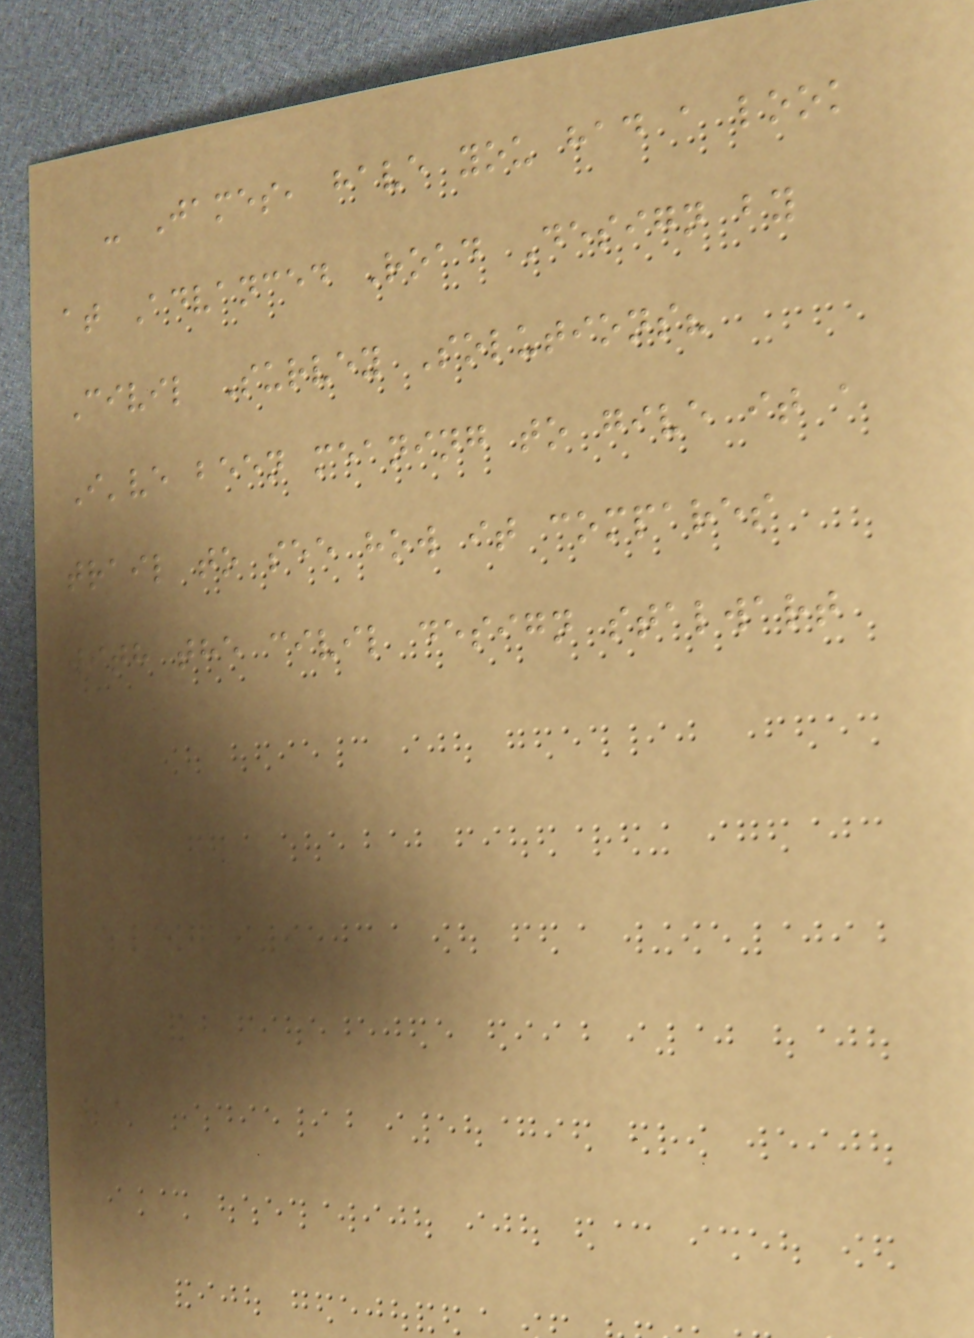- James, have you had a look
at Advanced Road Design by
Civil Survey Solutions?
I've been meaning to give it a
trail to see how it compares
with the civil design stalwart
